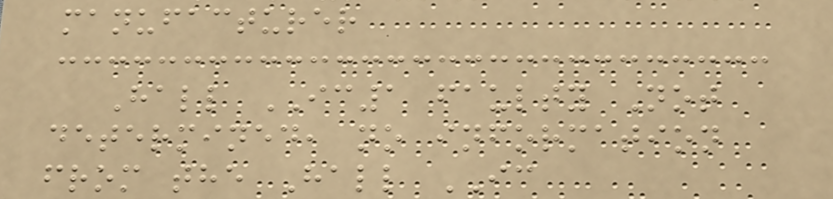manufacturer
Hall IC1 faulty Not
determined, no information
from the Hall IC
